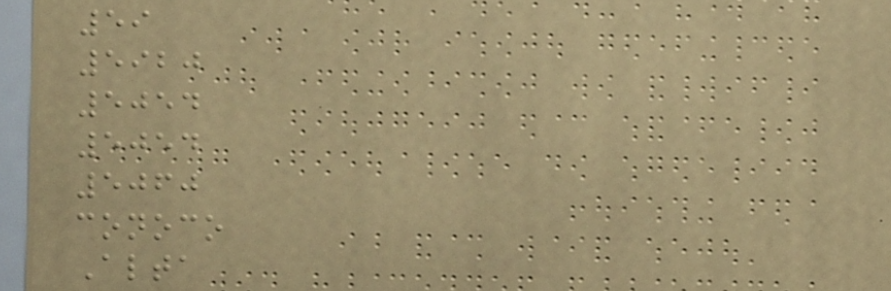59
5920
5054
5054
5060
conoco
Alta
